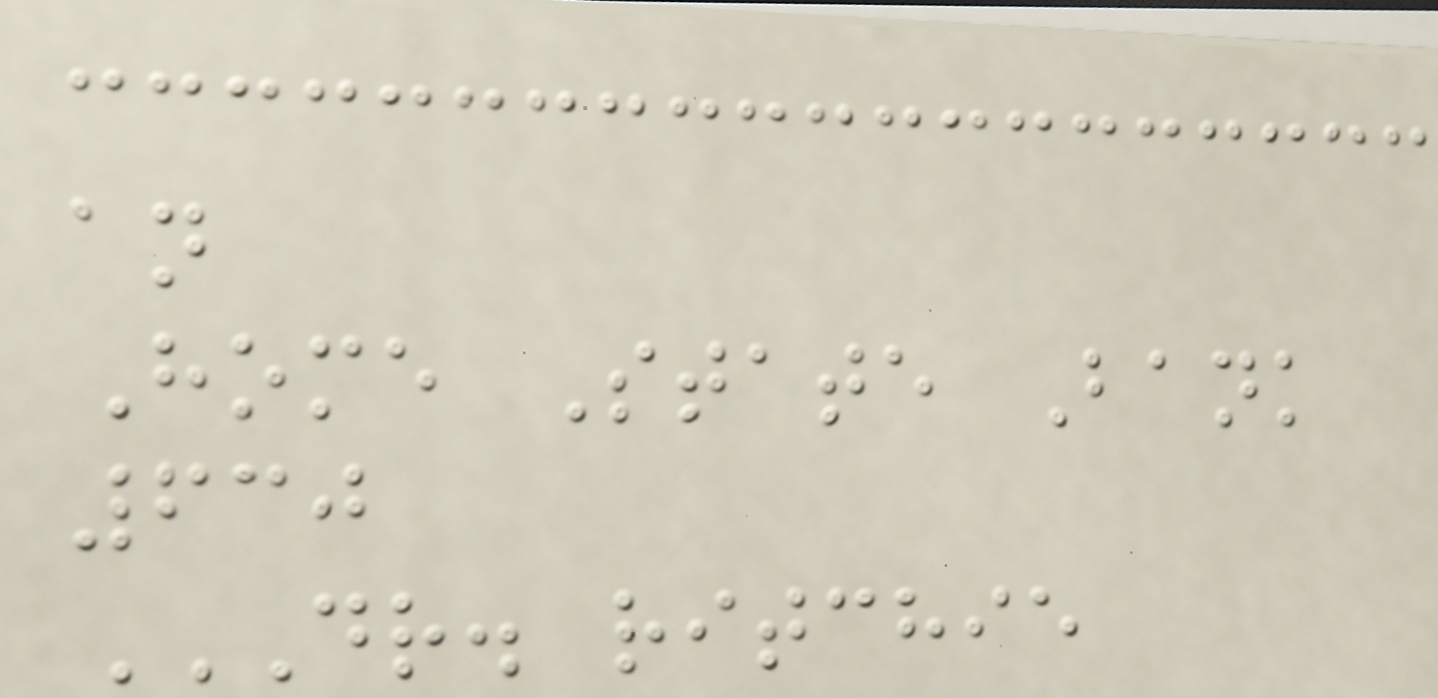an
Home State Bank
630
DR. RITCHIE
